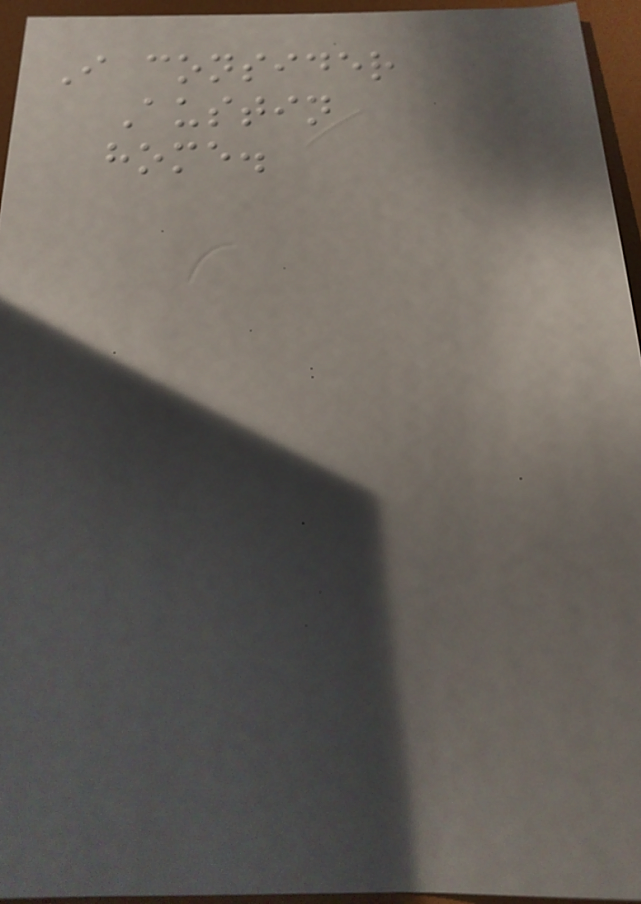I consider
Austin
home.
